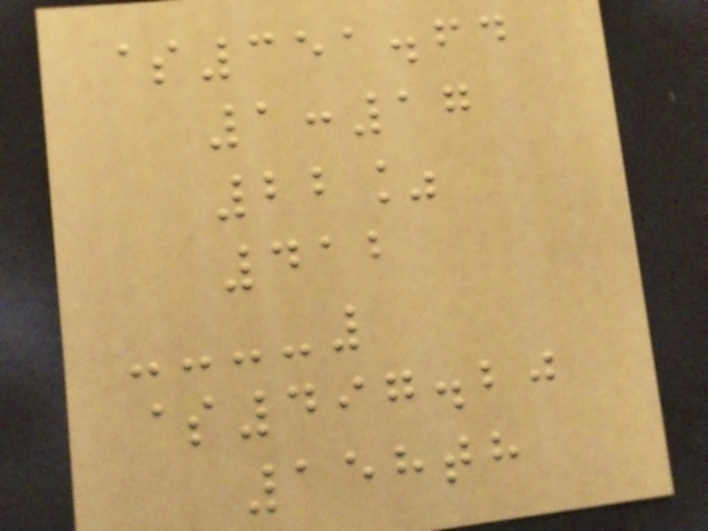$351.64
1:17
22%
412
$497.20
158th
